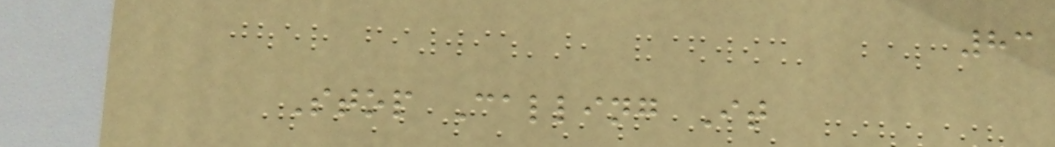83
Stop Calling It
